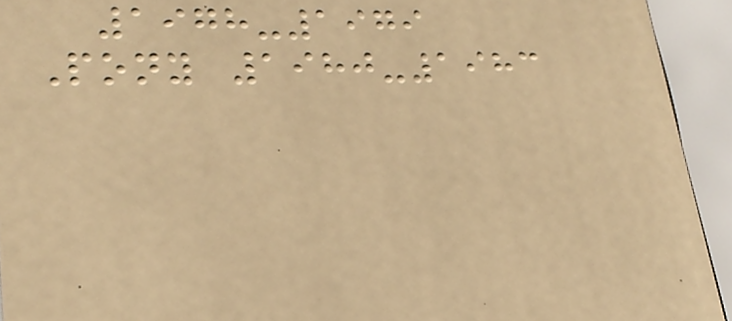1978-1979
Pony 1980-1983
